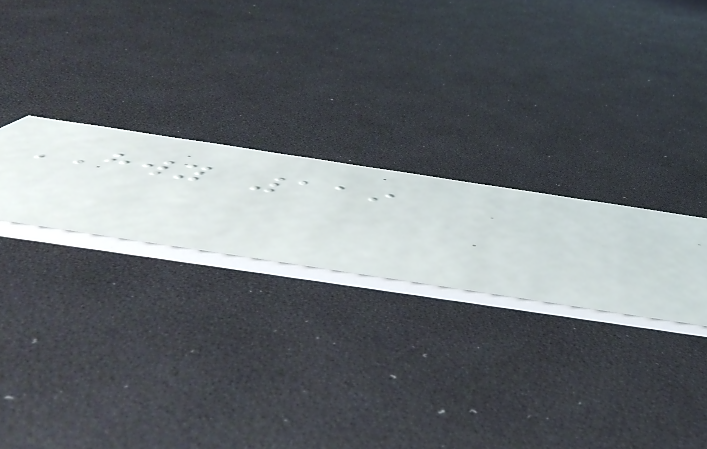HWY 119
